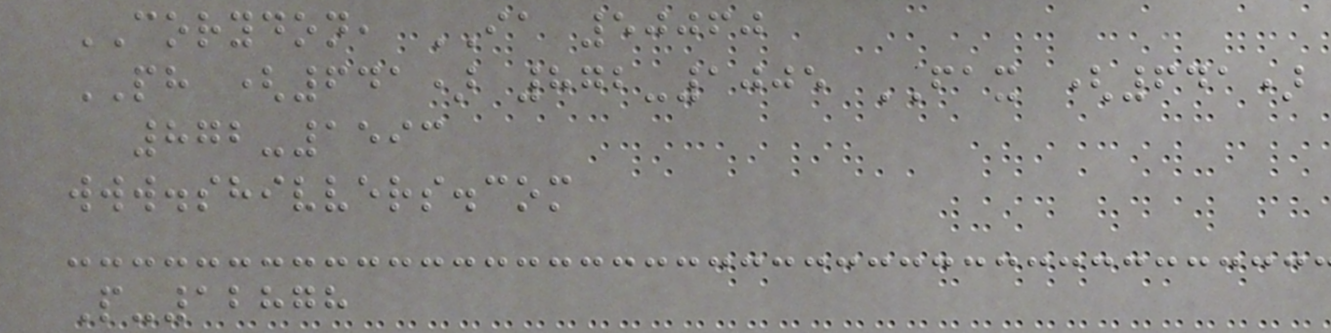CORYDON, IA 50060
PH (641) 872-1005 FAX (641)
872-1593
www.shivvers.com
P-12878
